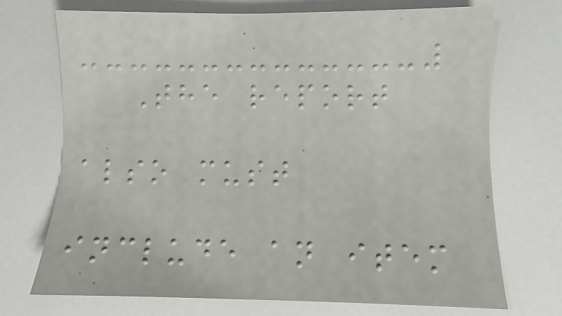The report
also must
include an item
